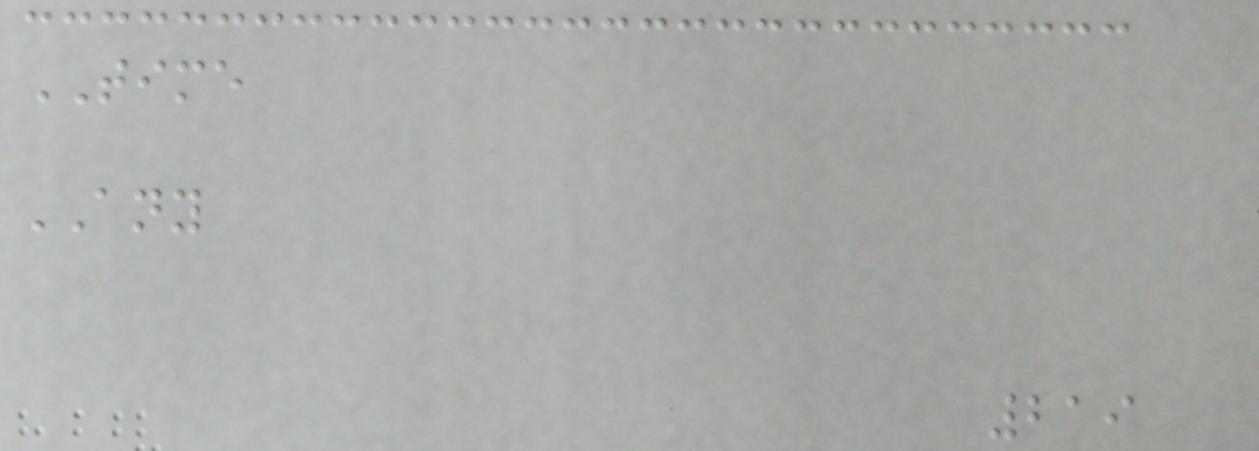TIME
ANY
219
